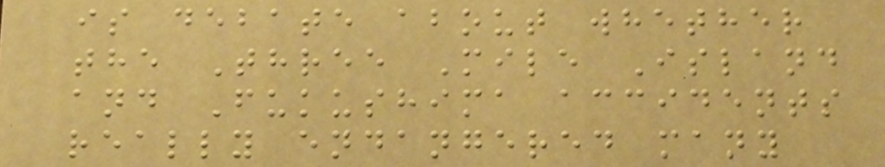is debate about whether
the Three Mile Island
and Fukushima accidents
really endangered many
